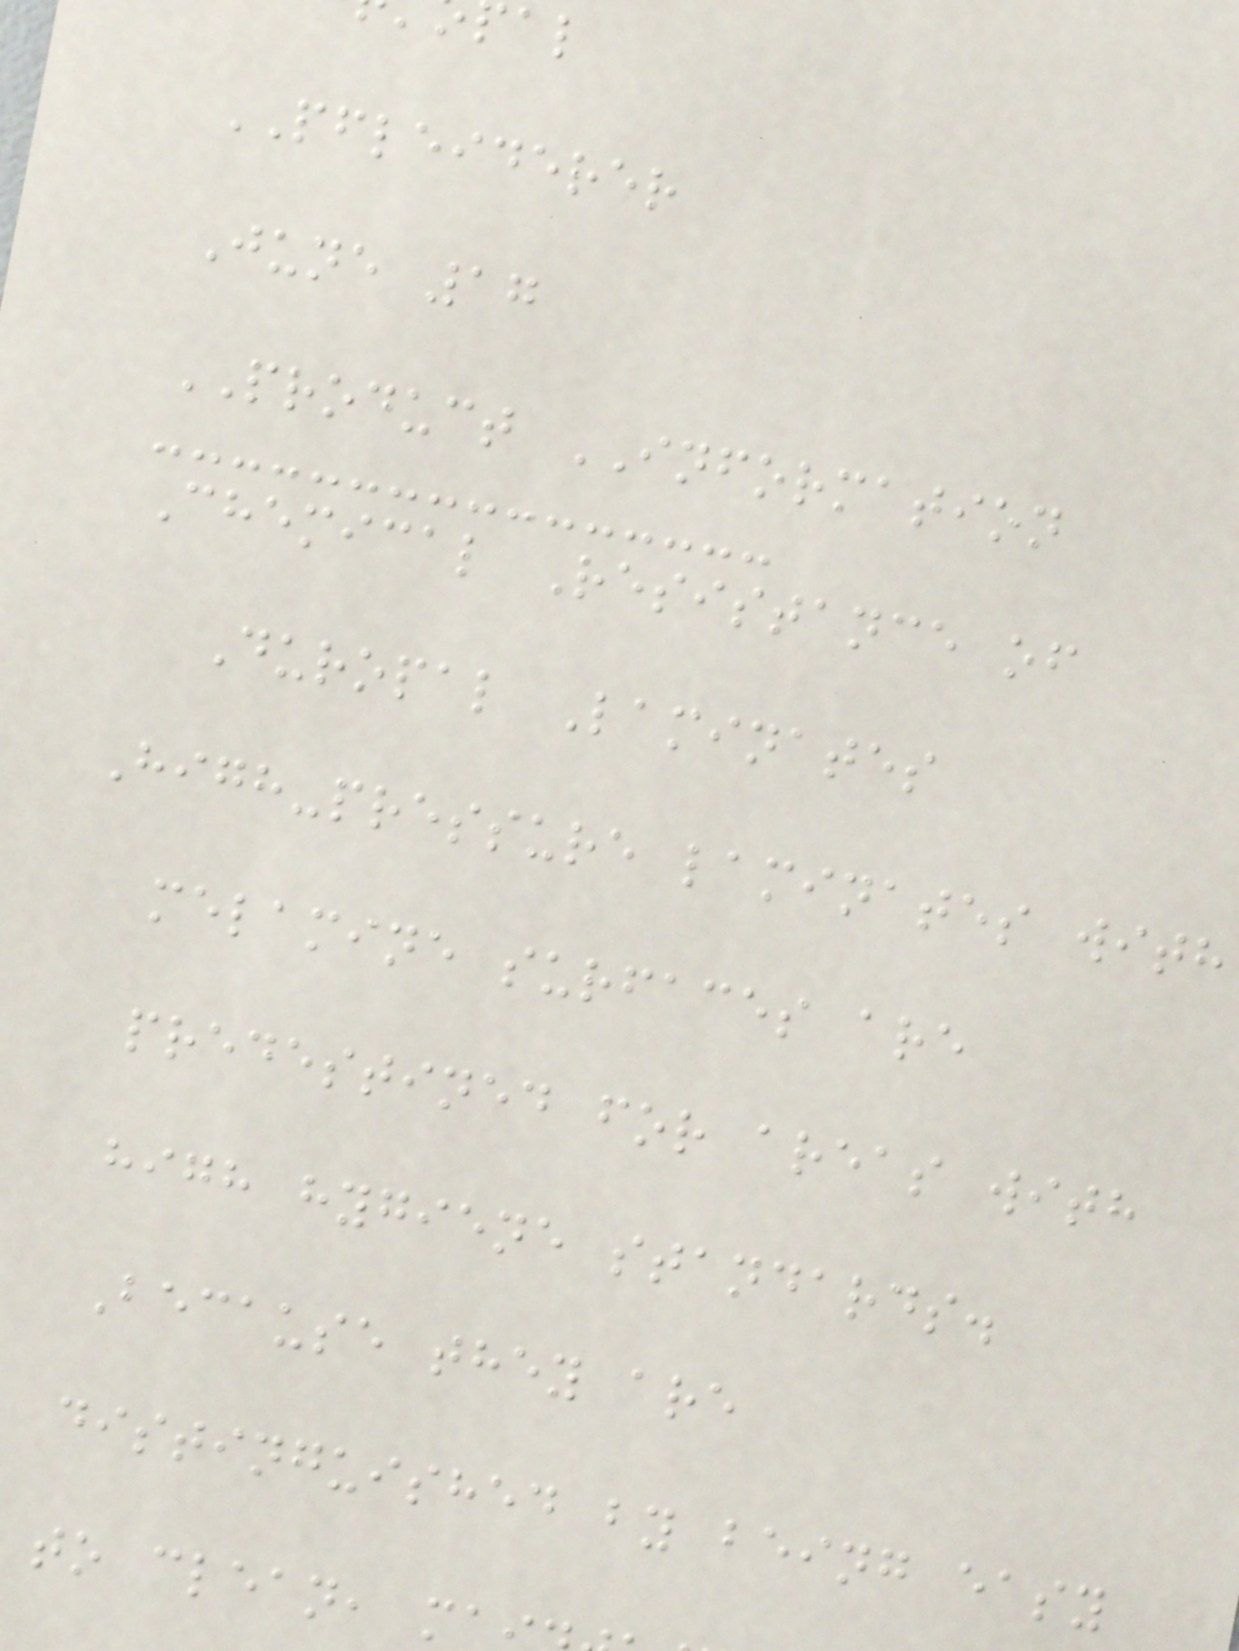PFLEIDERER
June 17
PRODUCT INFORMATION
Chemical Resistance of
Duropal Laminates
High-pressure laminates with
melamine surfaces are
predestined for areas with
high hygiene standards.
Because they are
distinguished by being easy
to clean, m
